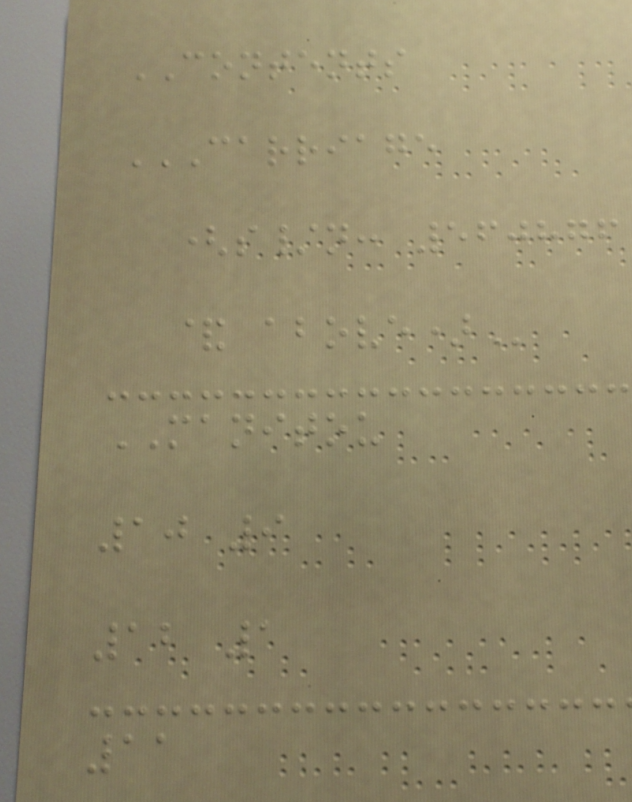CONTENTS
CARRIAGE
(S/N: 560876
& ABOVE)
MANITOU
10 9
12 1
11
